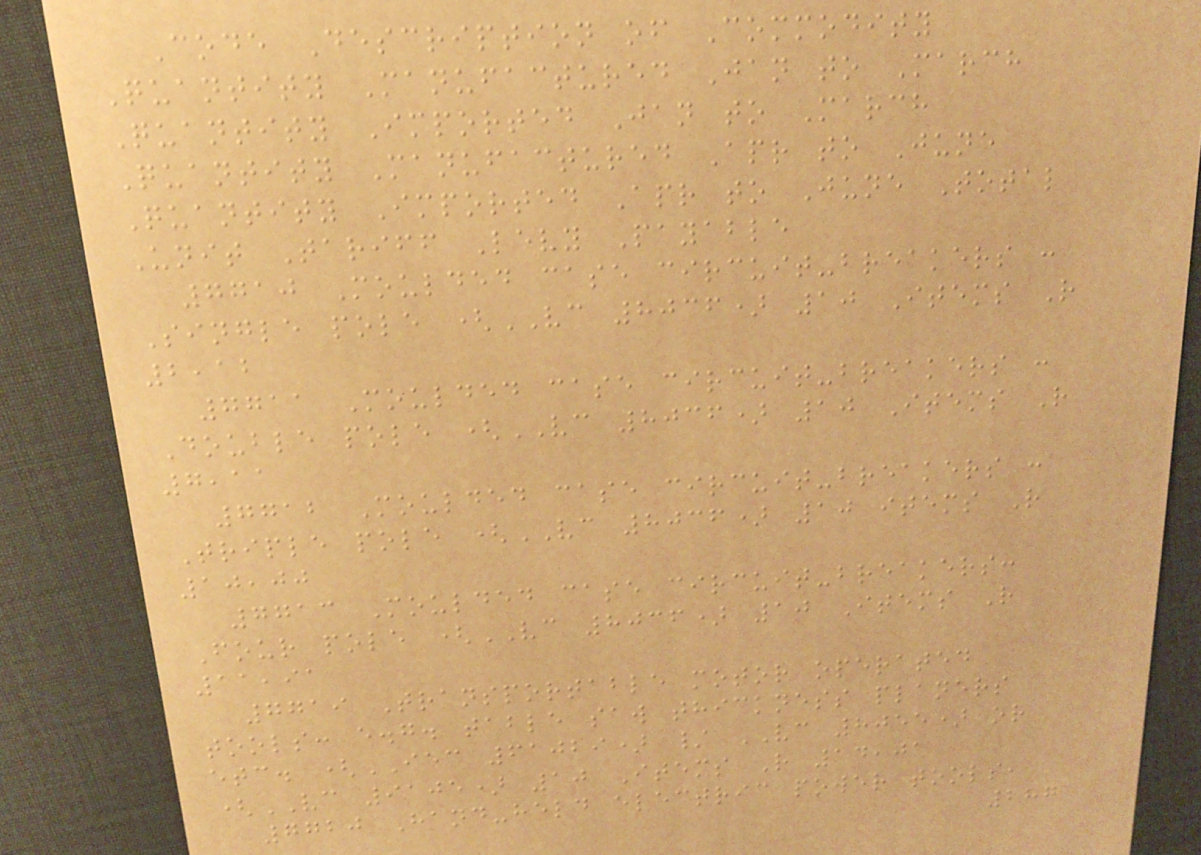Code Description of Commodity
Quantity Manufactured Jan to March
Quantity Imported Jan to March
Quantity Manufactured Apr to June
Quantity Imported Apr to June Total
Unit Tariff Levy Payable
7710 Moulded case circuit-breakers :
Single pole (VC 8036) 10 Items R
2,12
7711 Moulded case circuit-breakers :
Double pole (VC 8036) 10 Items R
7,11
7712 Moulded case circuit-breakers :
Triple pole (VC 8036) 10 items R
10,00
7713 Moulded case circuit-breakers:
Four pole (VC 8036) 10 Items R
11,91
7719 Transportable motor operated
tools: e.g. table saw thickness planers
etc. (IEC 61029) / VC 8055) or
(VC 9105) 10 Items R 14,01
7720 Hand-held electric power tools,
287
